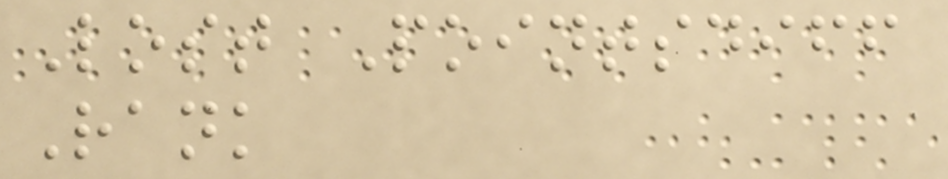Lost Pointsdiff
Rank
